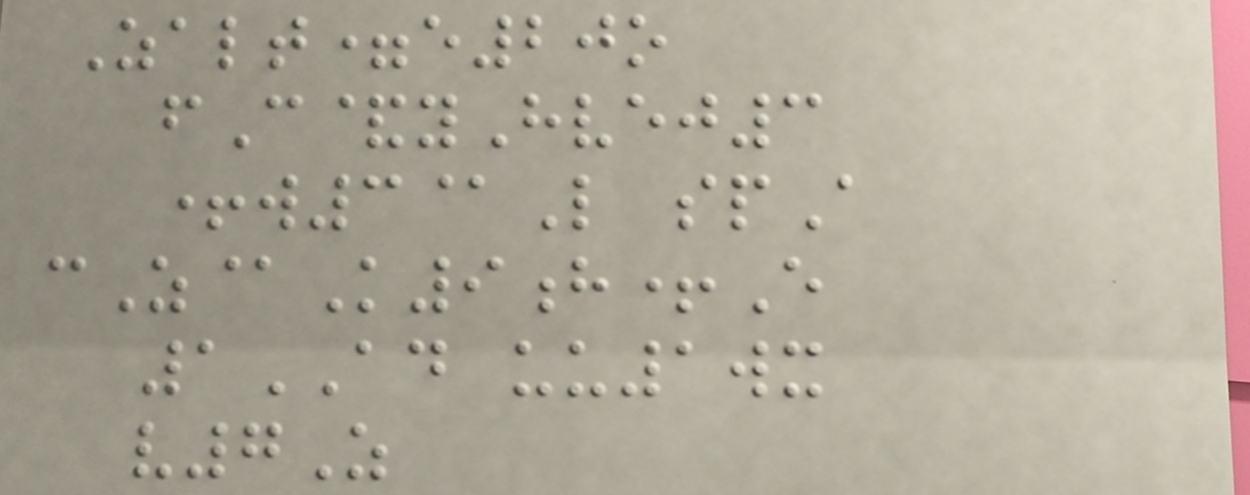Zalt=e20o
fC&yHvej3
+w3@L spA
cZ@K9h+E
1AD uu1wx
v7Z
